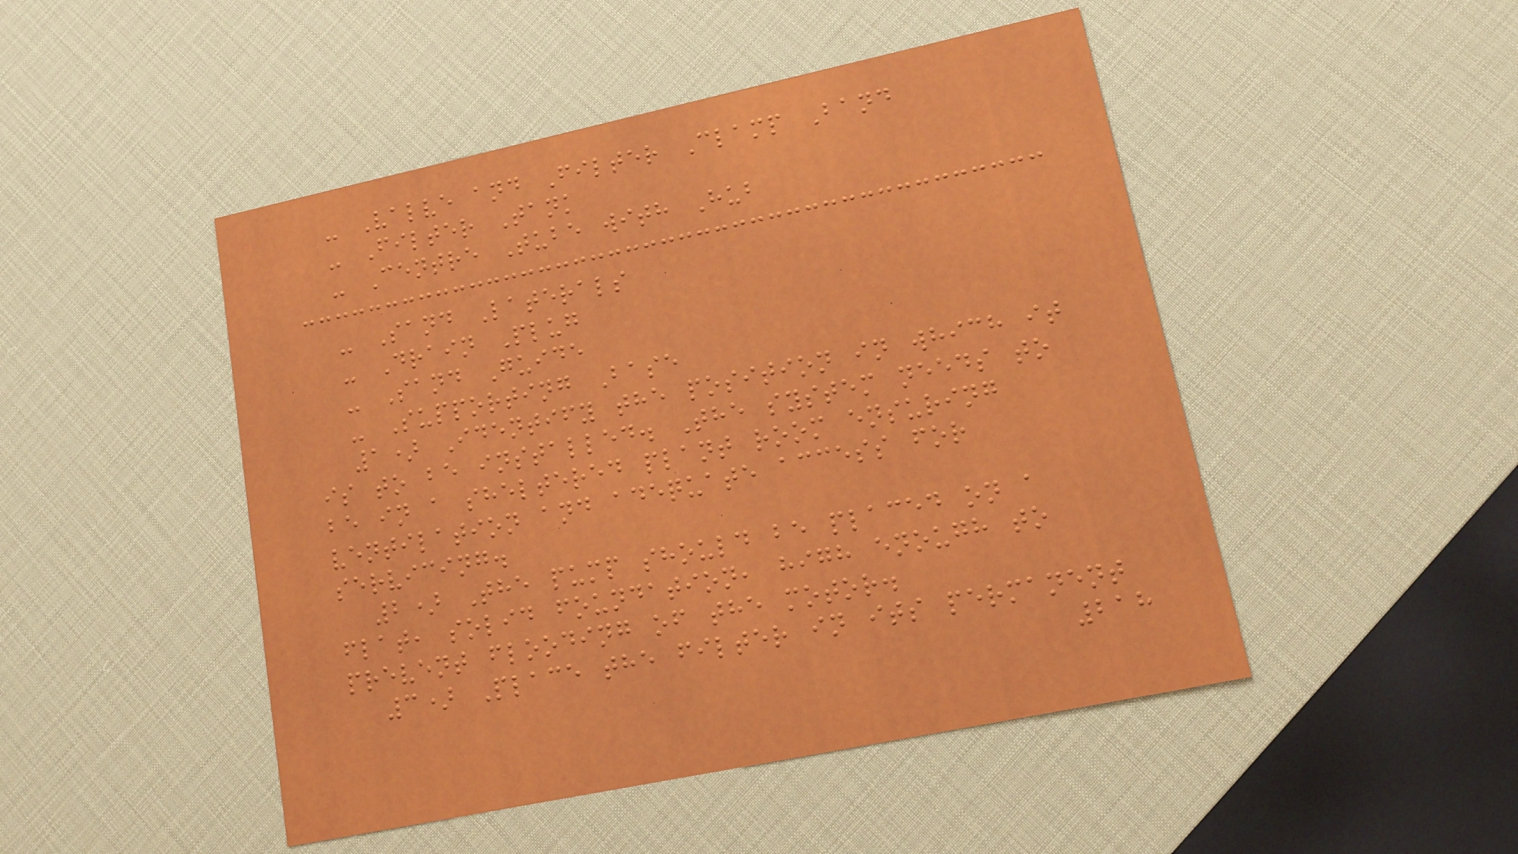- Valve and Filter Clamp Band
- Filter Tank
- Centre Tube with Hub
- Sand Laterals
- Drain Plug
- Sand Guide
- Supporting Base
1) Identify the position in which it
is to be installed. The system needs to
be in a sheltered plant room ensuring
ventilation and adequate access for
servicing.
2) The pump should be placed on a
flat, solid foundation, high enough to
prevent flooding of the motor.
3) Place the filter in its permanent
218
